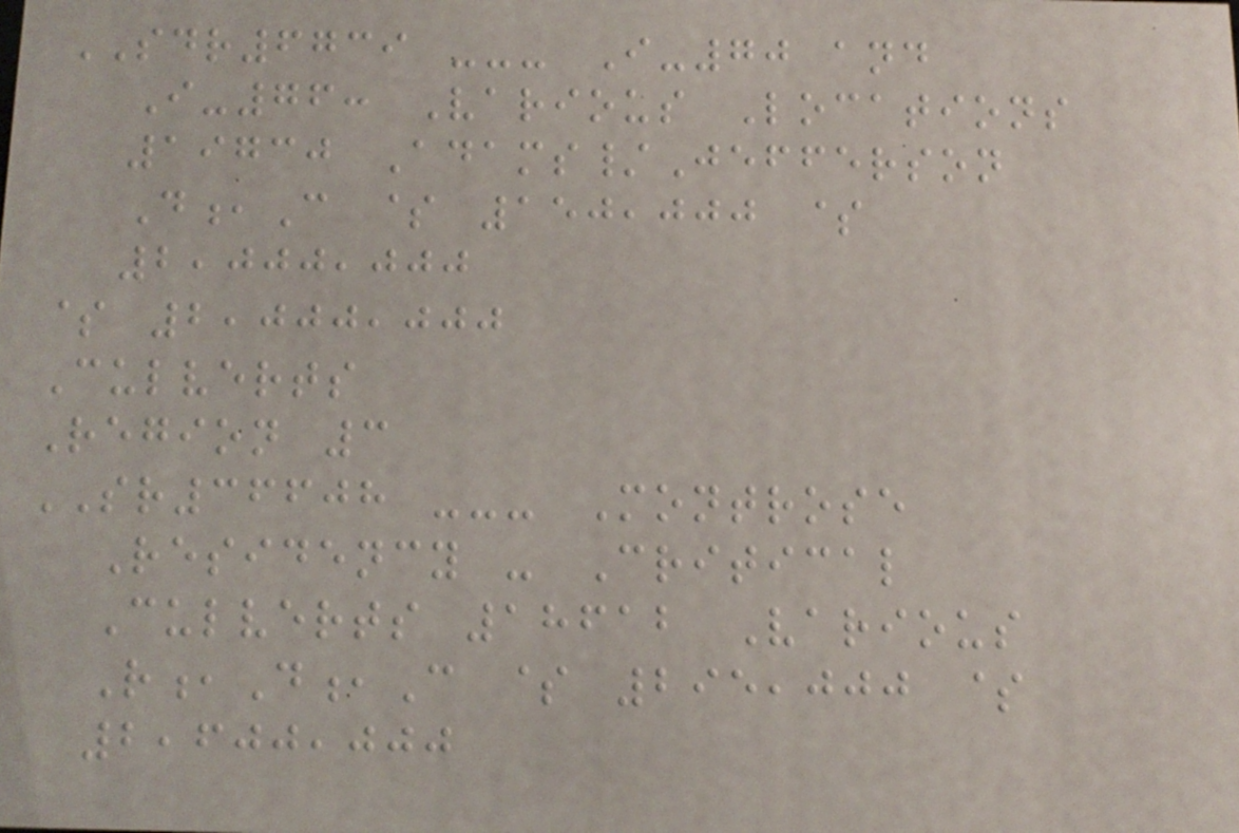SDR6739 --- I-70 and
I-76: Various Locations
19730 Adams/Jefferson
D,C $ 150,000 $
2,000,000
$ 2,000,000
Culverts
Region 3
SR36608 --- Montrose
Residency - Critical
Culverts 18612 Various
R,D,C $ 295,000 $
2,600,000
